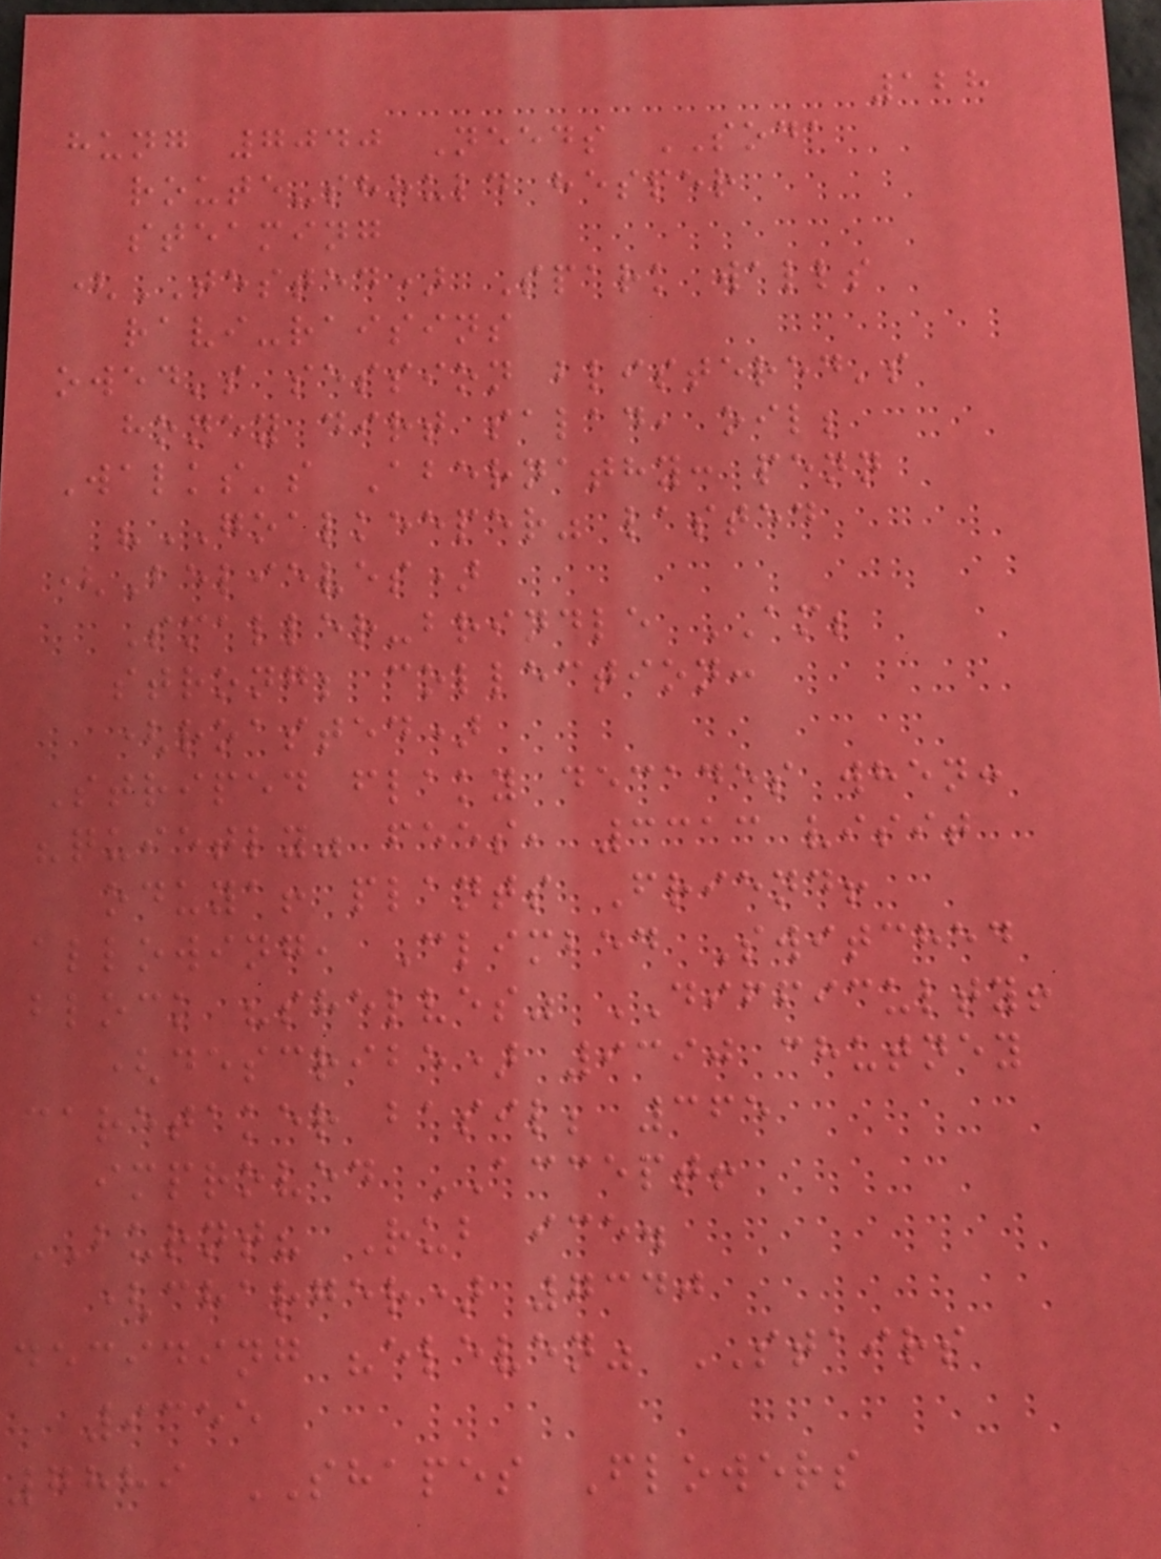128
hung 7040 Needs SODA
route-should hesper
steaming
(TESTED) Spark walls
ravi-raisins
owed's session blistered's
honey dirt salad, oil;
Walks's Abernathy: penn
"GOALKEEPER" lasted
(Believes)
Smaller-brindle AM;
strong; collection:
(roasted)
Striped flaky decades when:
"quietly" fees, 3313 visit
oduya! plants Friend!
allowing, Climbed Switched
block "shelves" DIFFICULTY!
(describe) 9390 chutney
caretaker basil; 365
improved ACCEPT!
BURNT? Rub ice.
(charger) 7340
deciding "eleven" STAIRS
9355
7889 SHAPES Flowers
